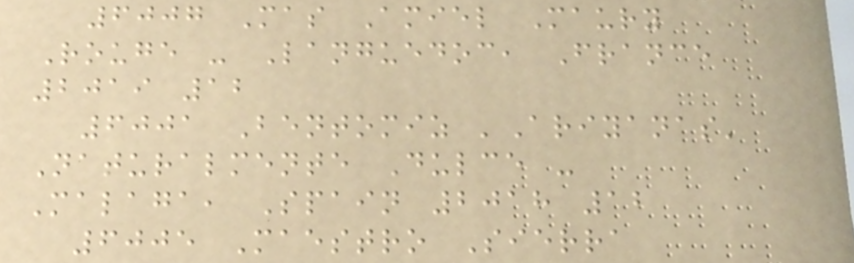6007 Mas Amiel Maury
Rouge - Languedoc, France
2019 12
6001 Bentomiz 'Ariyanas'
Naturalmente Dulce -
Malaga, Spain 2018 12
6005 Maestro Sierra
